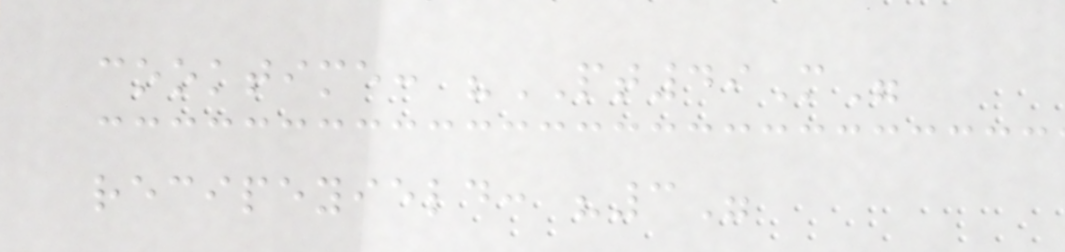cooktime: "PT49M"
recipeyield: "3"
